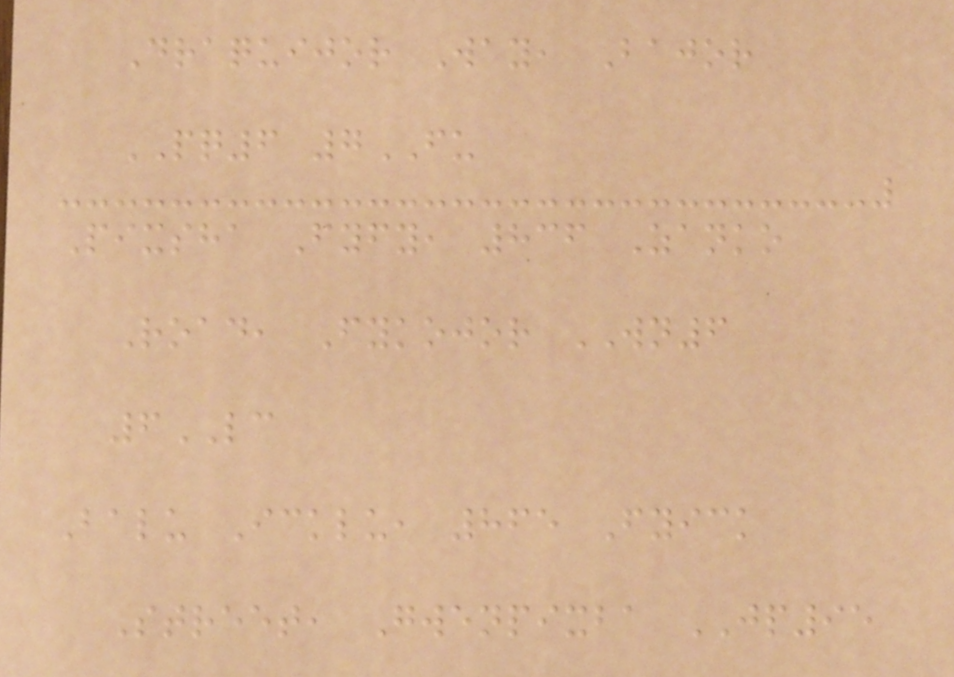Draquijor Way, Bajor
PQ6 7FU
Pixsha Fyfy, 836 Zanko
Road, Fykojor WN6
6LC
Balu Icklu, 865 Fyick
Street, Gwenpixba JP95
